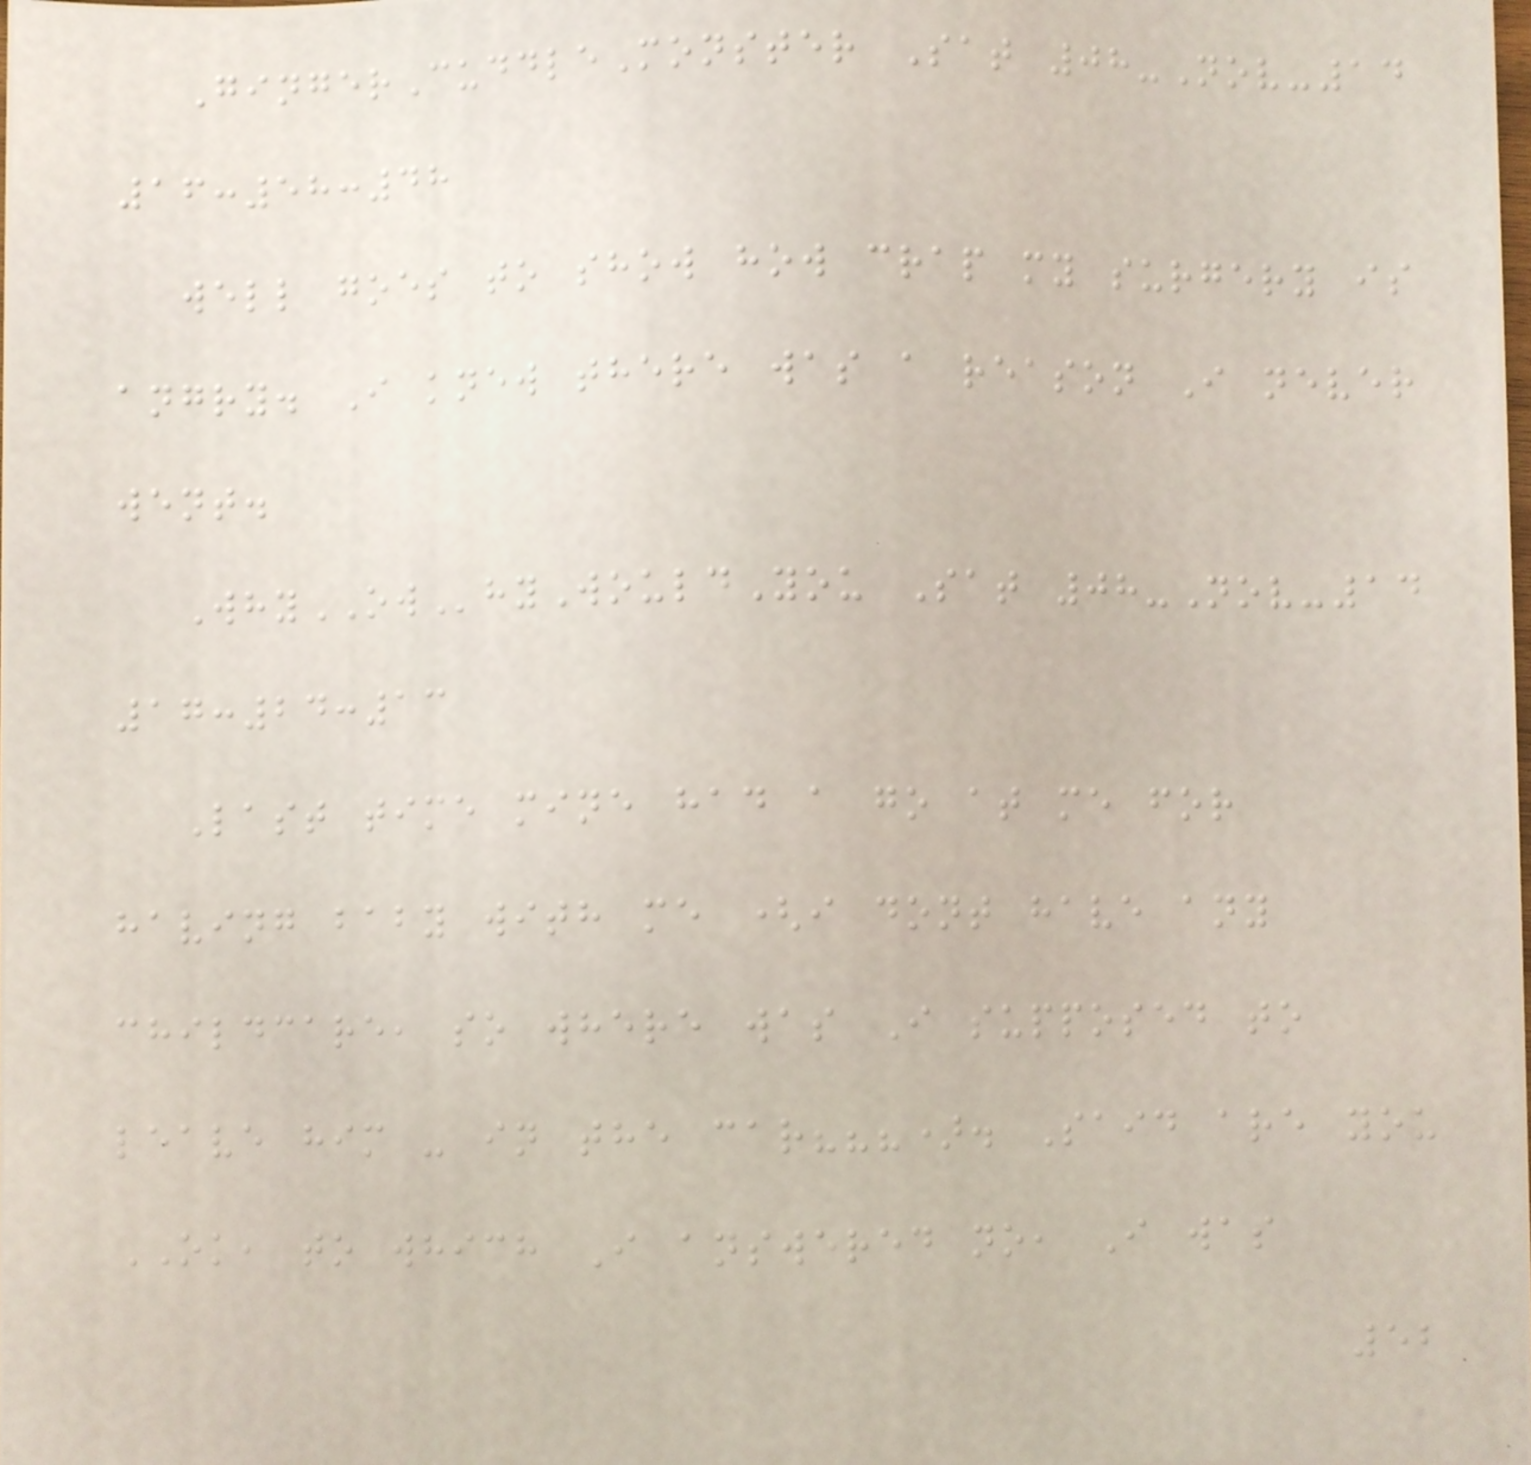GingerCuddleMonster Sat 08-Nov-14
16:58:48
well goes to show how crap my surgery is
angry. I knew there was a reason I never
went.
WhyOWhyWouldYou Sat 08-Nov-14
17:24:13
Last time mine had a go at me for
having baby with me (i dont have any
childcare, so where was I supposed to
leave him - in the car???). Said are you
OK, to which I answered no, I was
52
